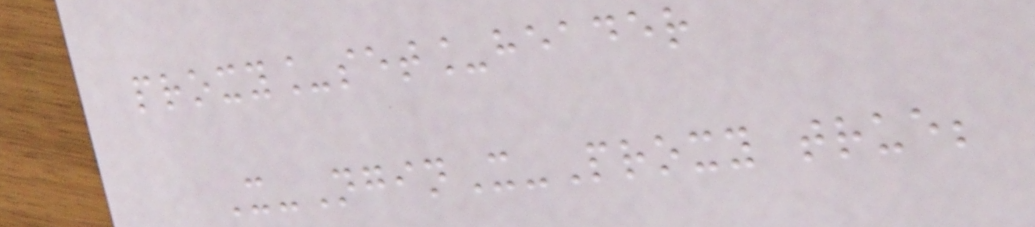proxy_set_header
X-NginX-Proxy true;
